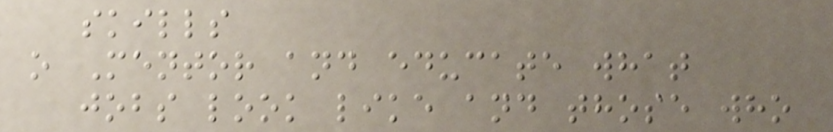skills
o Mentor and educate what
jobs look like and those who
